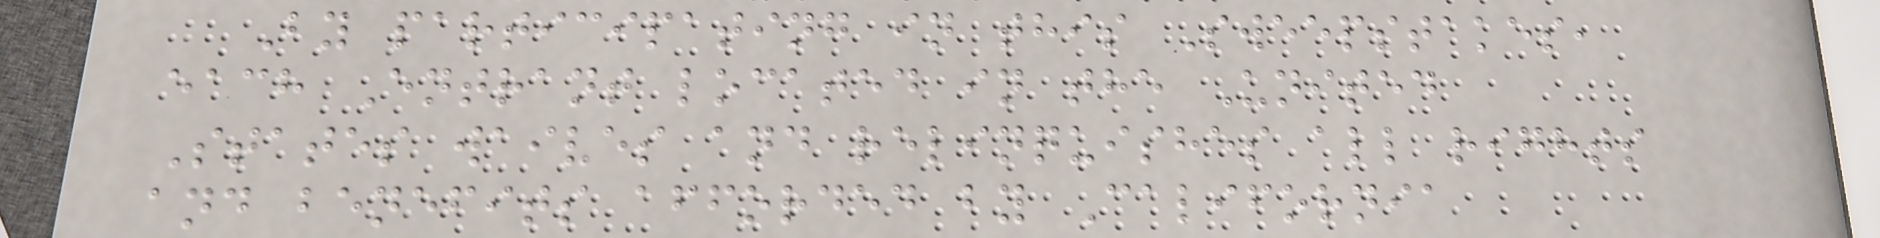By participating in this Sweepstakes,
each Entrant located in the United
States waives and relinquishes all rights
and benefits afforded by California
